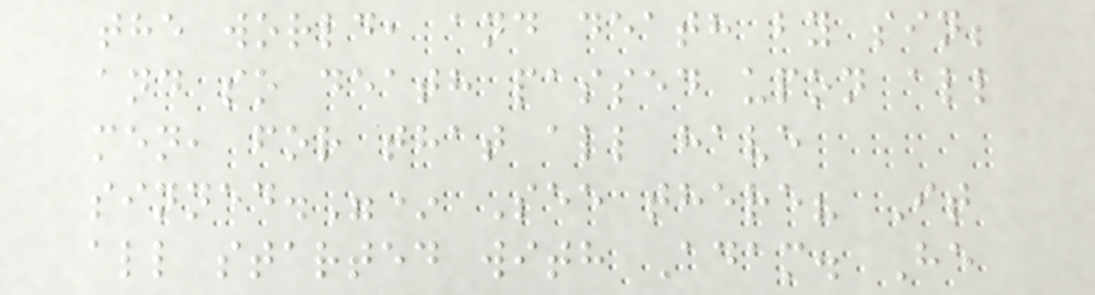the world, and death by sin;
and so death passed upon all
men, for that all have
sinned."* See there? It
all started with Adam. He
